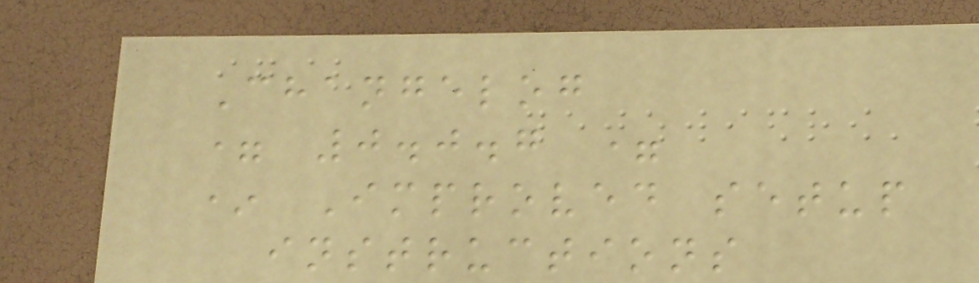Changelog
= 0.0.7 =
* Improved setup
instructions
